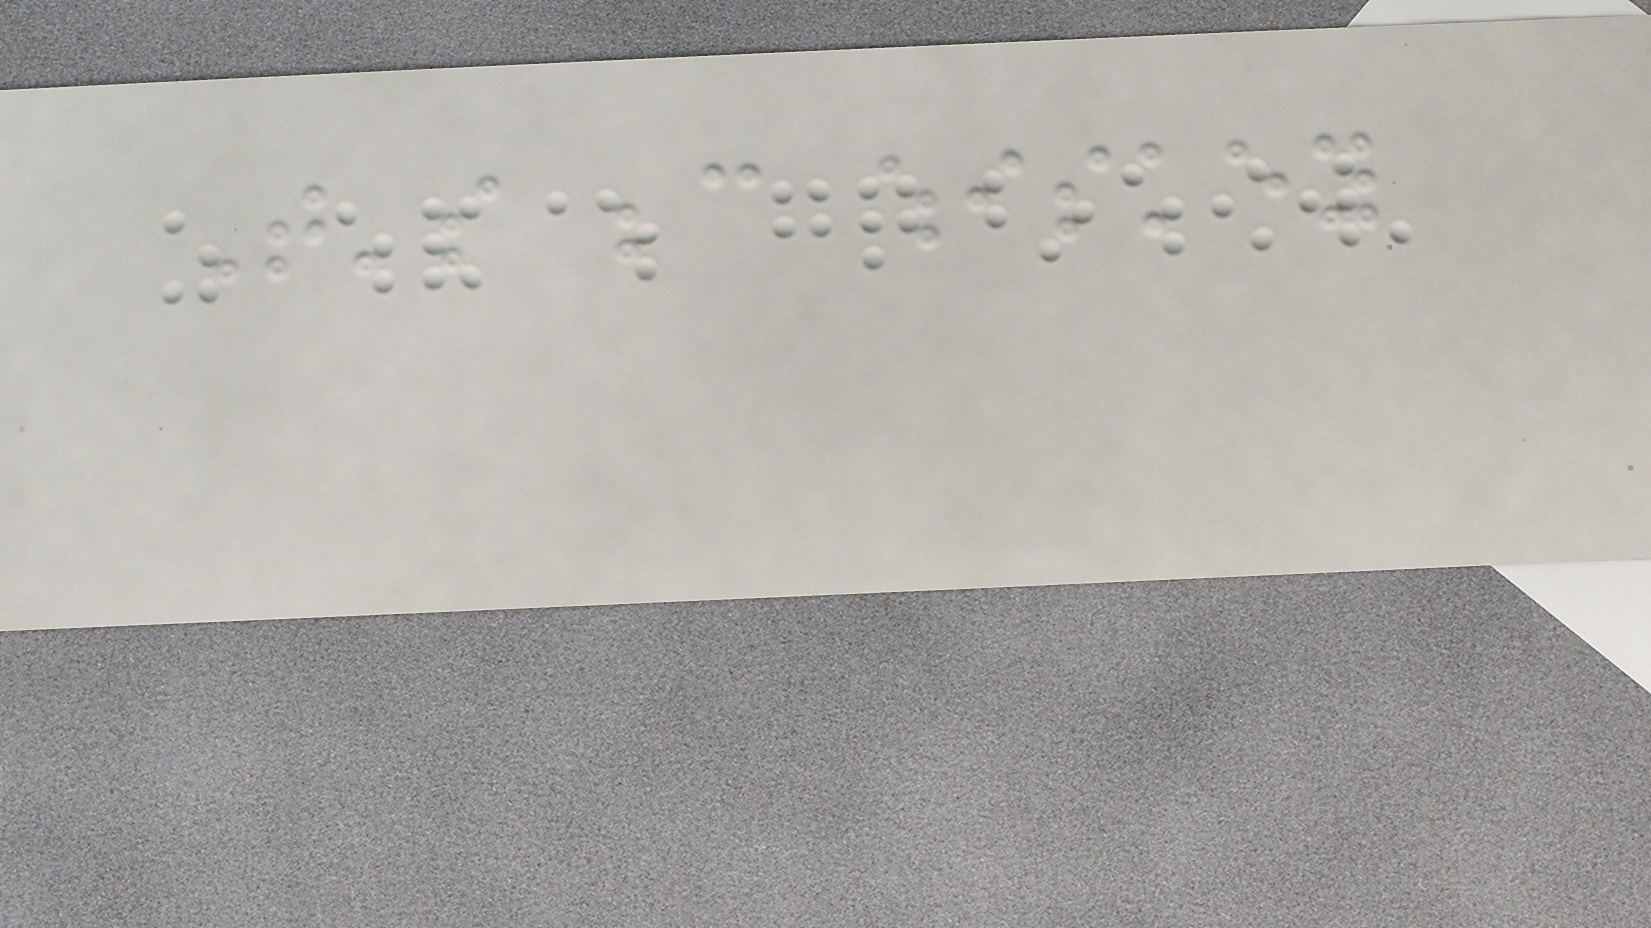That's because whiskey
